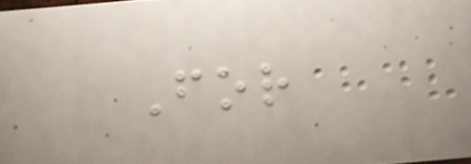For
